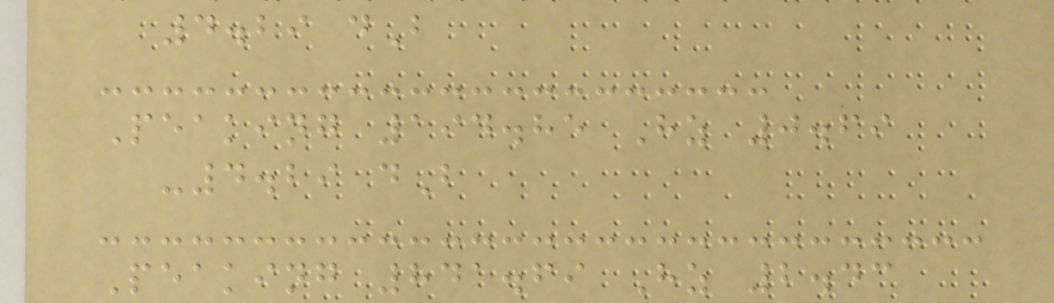4.29 dB
Peaking 194.85 Hz 0.69
-4.29 dB
Peaking 841.69 Hz 2.43
